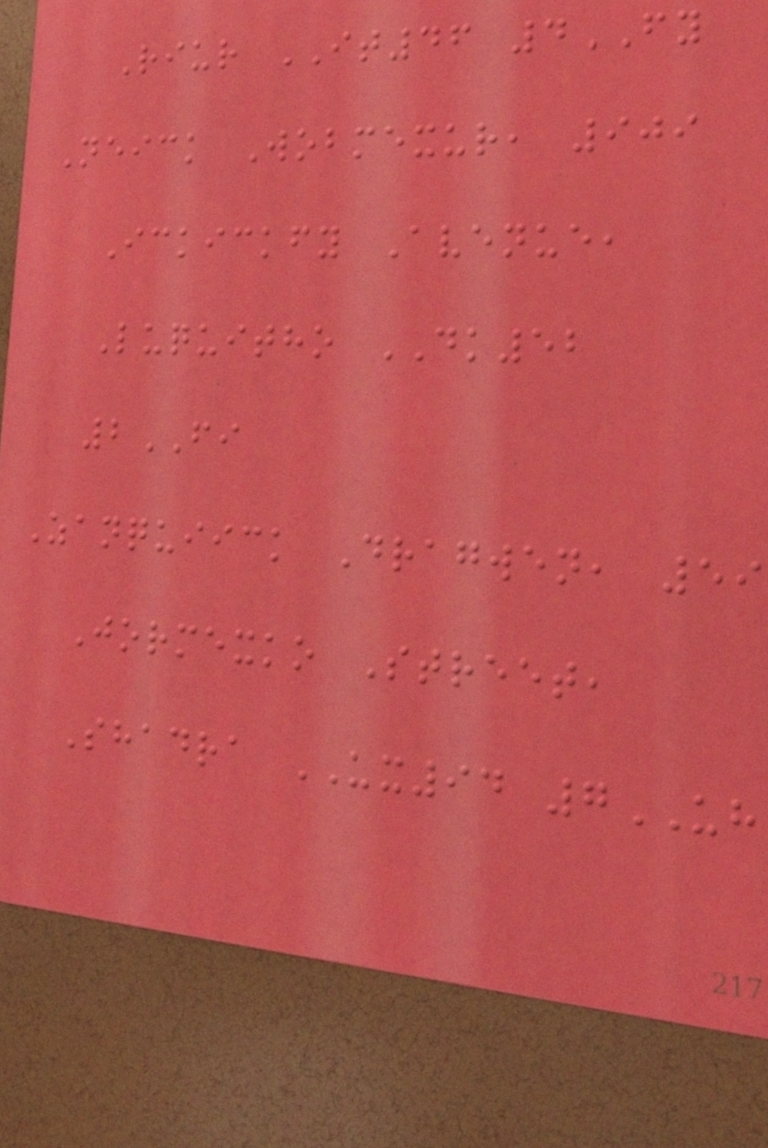Riur IT46 4FY
Neick Wobmexur, 909
Ickickfy Avenue,
Luquitho DK52
2FI
Zanquiick Dragwen, 59
Jormexko Street,
Shadra UX94 7UH
